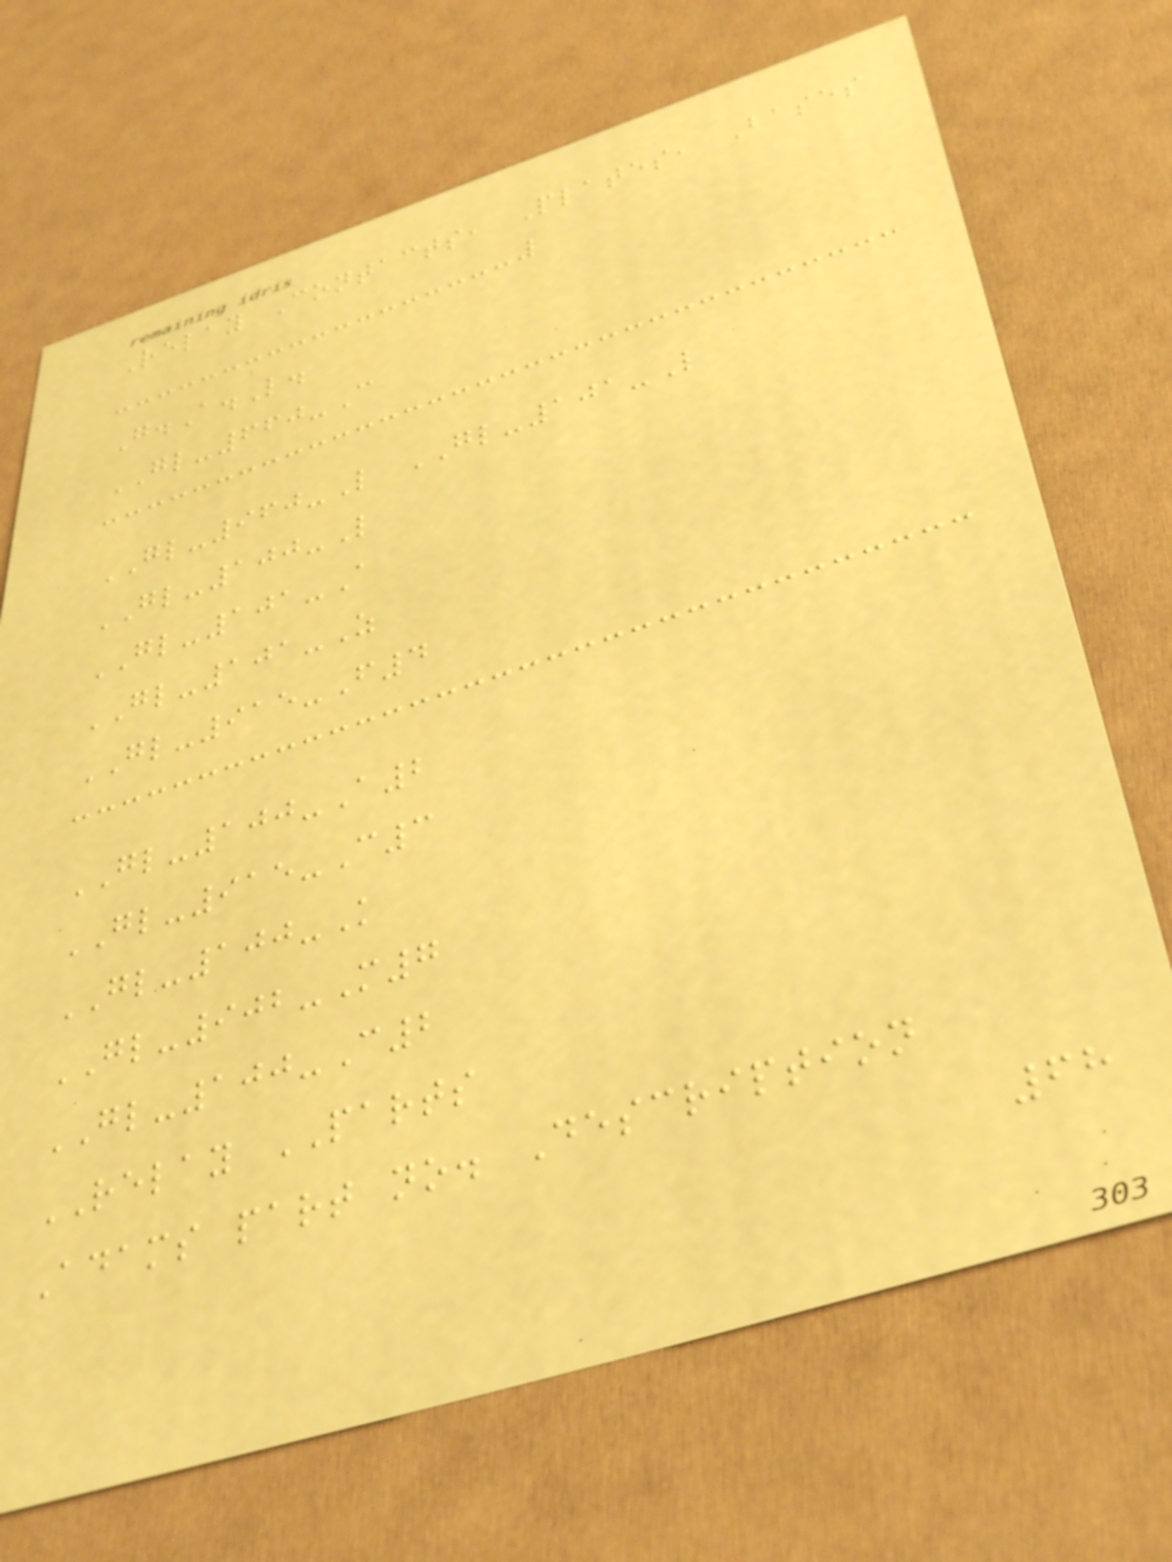Relay Contacts, Plates, Bases
G.A.L.
GL-660-C
GL-960-L GL-101-L
GL-100-L
GL-101-A
GL-101-Z
GL-915-F4
GL-100-A2
GL-915-C3
GL-100-K
GL-902-M7
GL-100-C2
RELAY PARTS
Adams part no. Description
68
